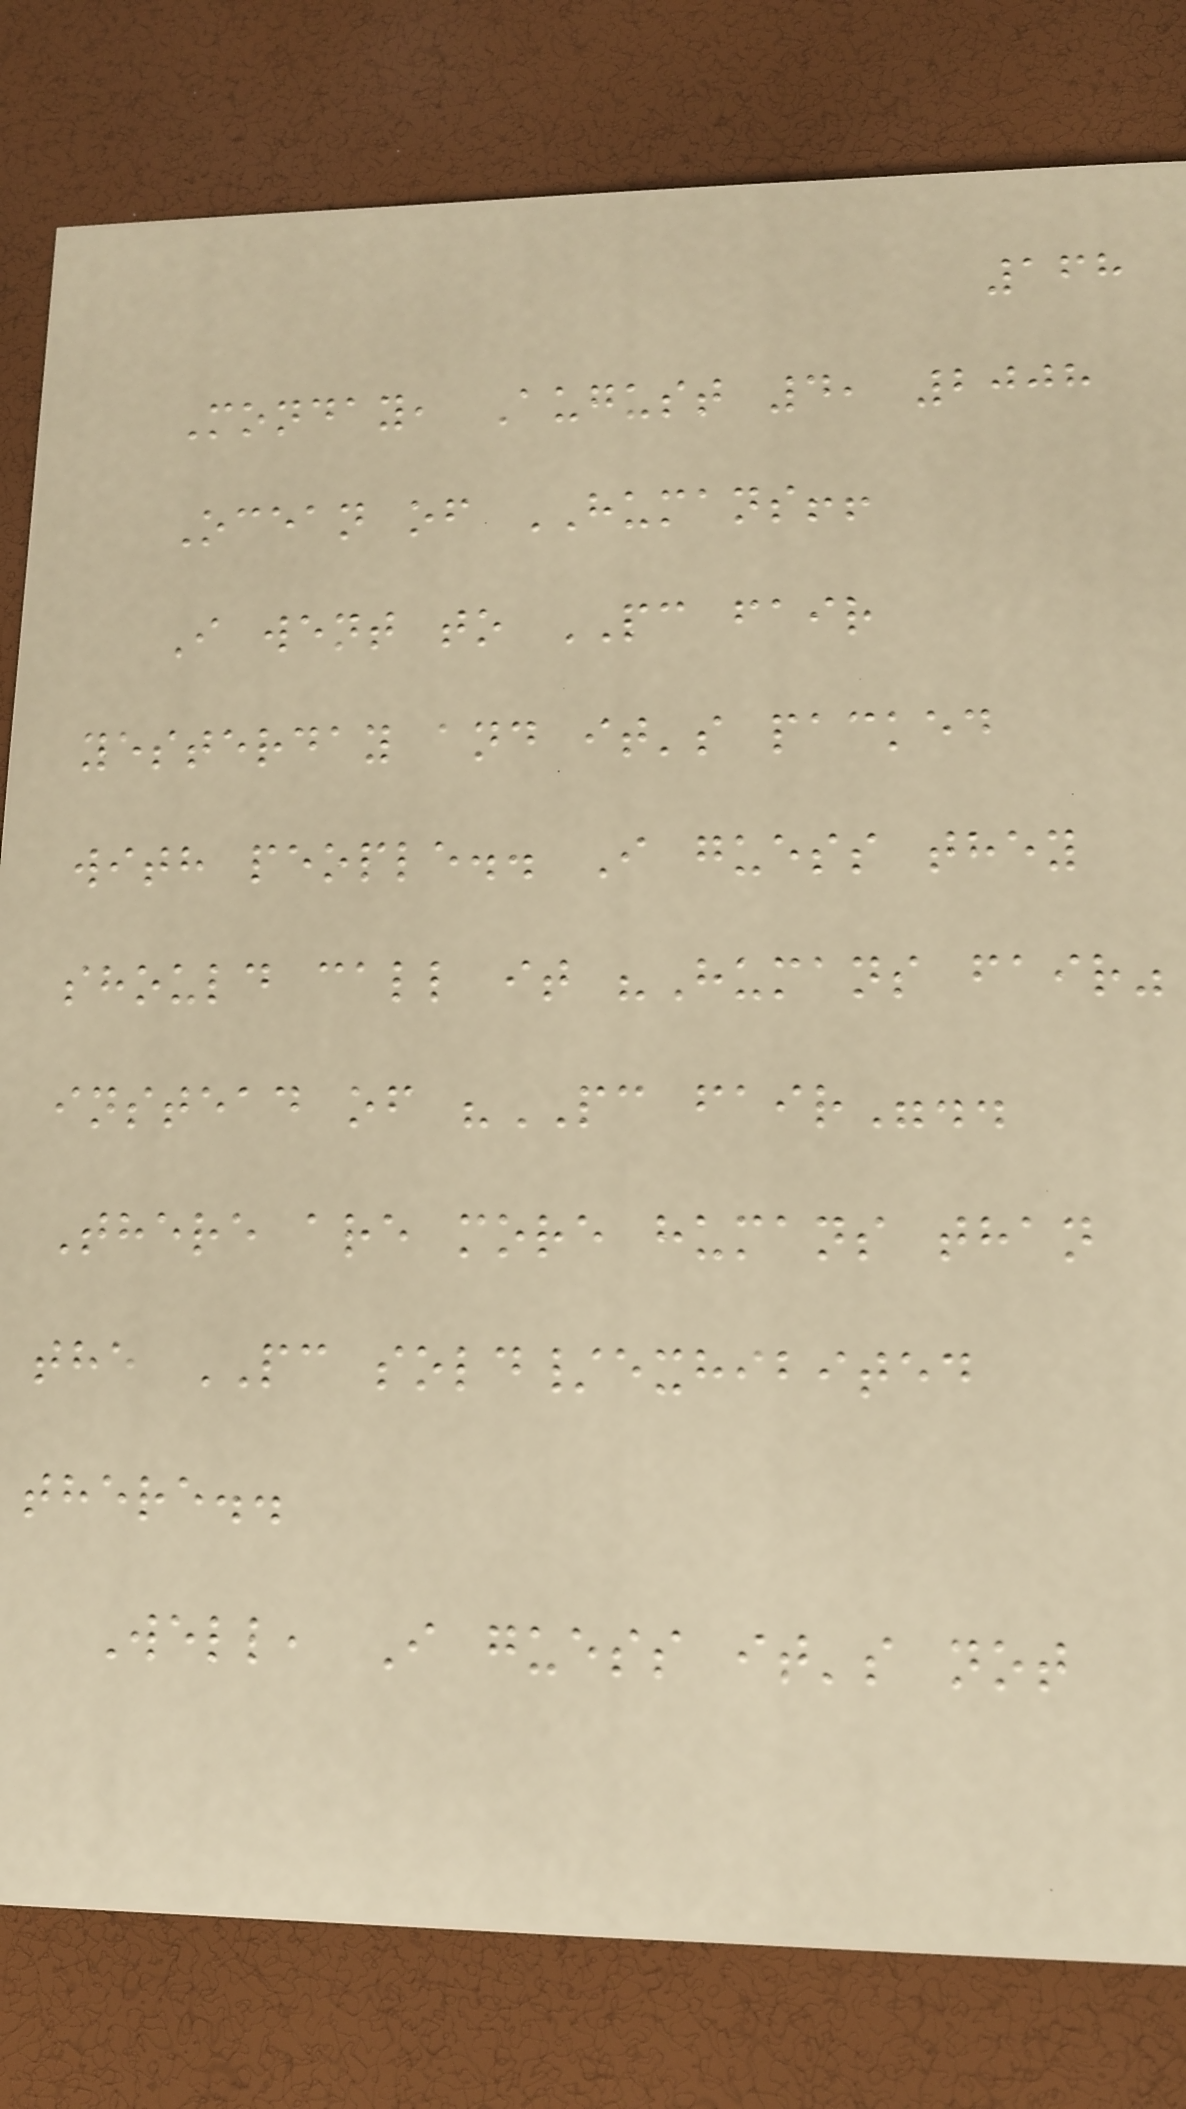168
Monday, August 4, 2008
Ocean of HUMANS!!
I went to PC fair
yesterday and it's packed
with people.. I guess they
should call it "Humans fair"
instead of "PC fair"..
There are more humans than
the PC sold/exhibited
there..
Well, I guess it's not
